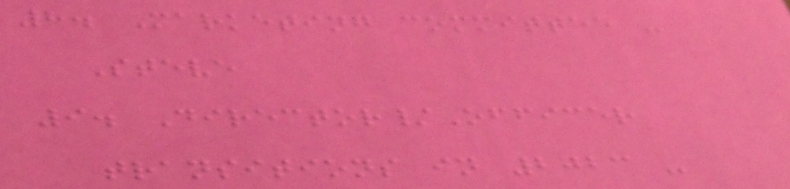8. Marketing committee -
Steve
9. Director/Officer
transitions in 2023 -
